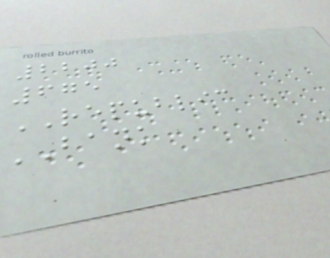2200
675
REPUBLIC
BANK
